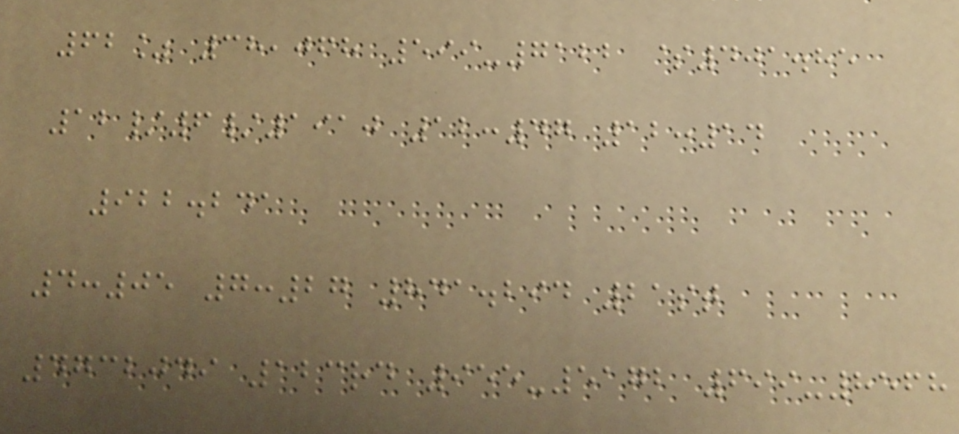62% 38,068 599-7122 $401.85
12/6/1910 12:47 12:14
922.241
4:05 7:27 841.294 21st
4732049 123rd 955-5172 699-8568
